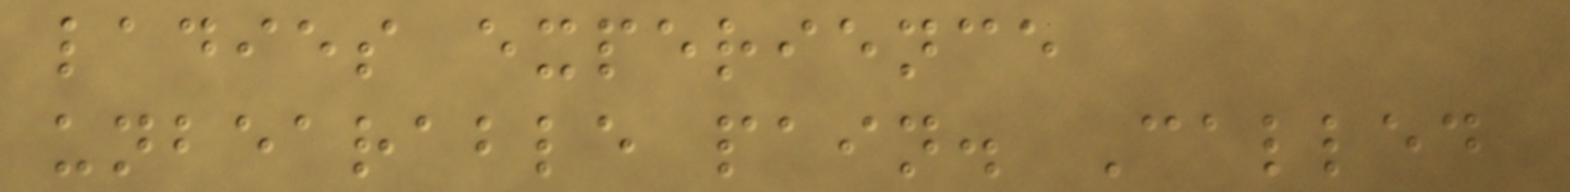ladies experience
unbearable pain. Called
